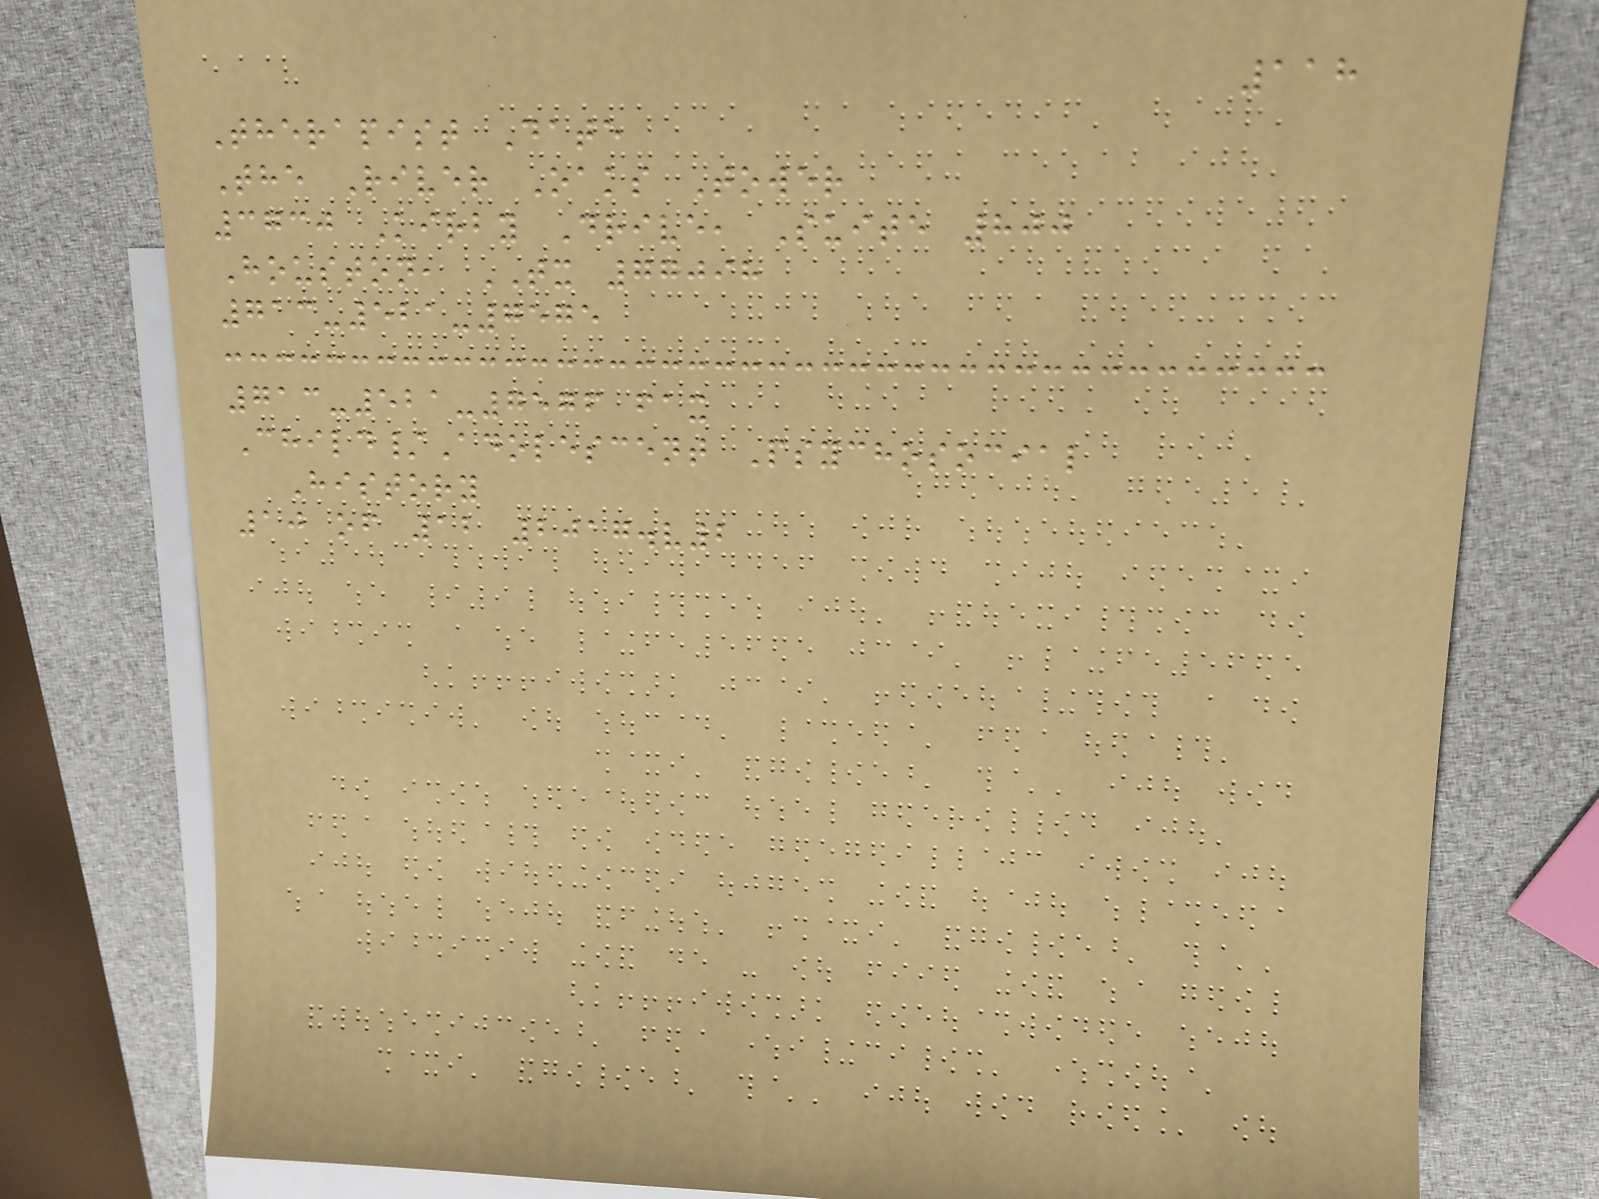118
Therapist Date
The River Oaks Tower
3730 Kirby Drive, Suite 800
Houston, TX 77098
713-521-7575
713-521-7576 fax
Child/Adolescent Psychosocial
History
10 of 12 2017.v2
